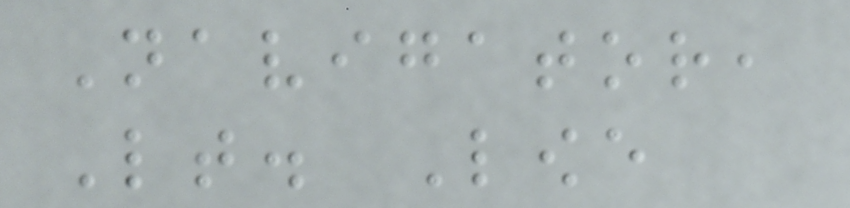Navigator,
Lt. Lowe
